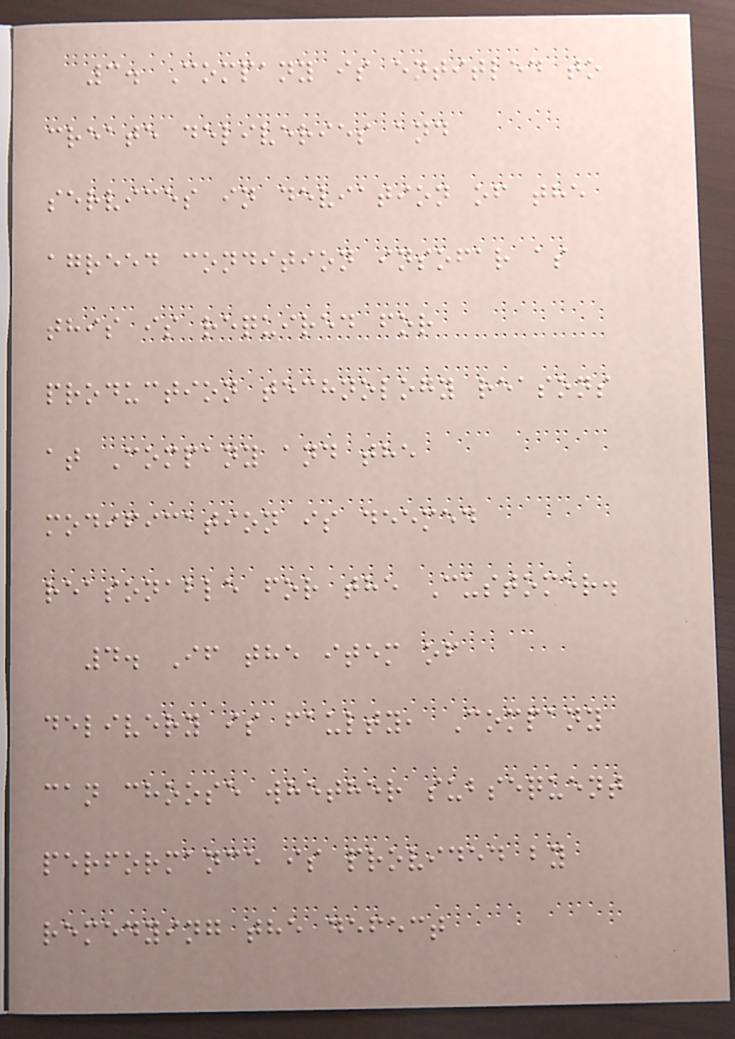3. Company is entitled to
create deliveries and
services in deviation of the
agreed condition insofar as
this is required for
production technology reasons
at Company and the
modification is deemed
reasonable for the Customer.
4. If the item of
delivery is faulty, Company
can choose whether subsequent
performance is provided by
remedying the defect
